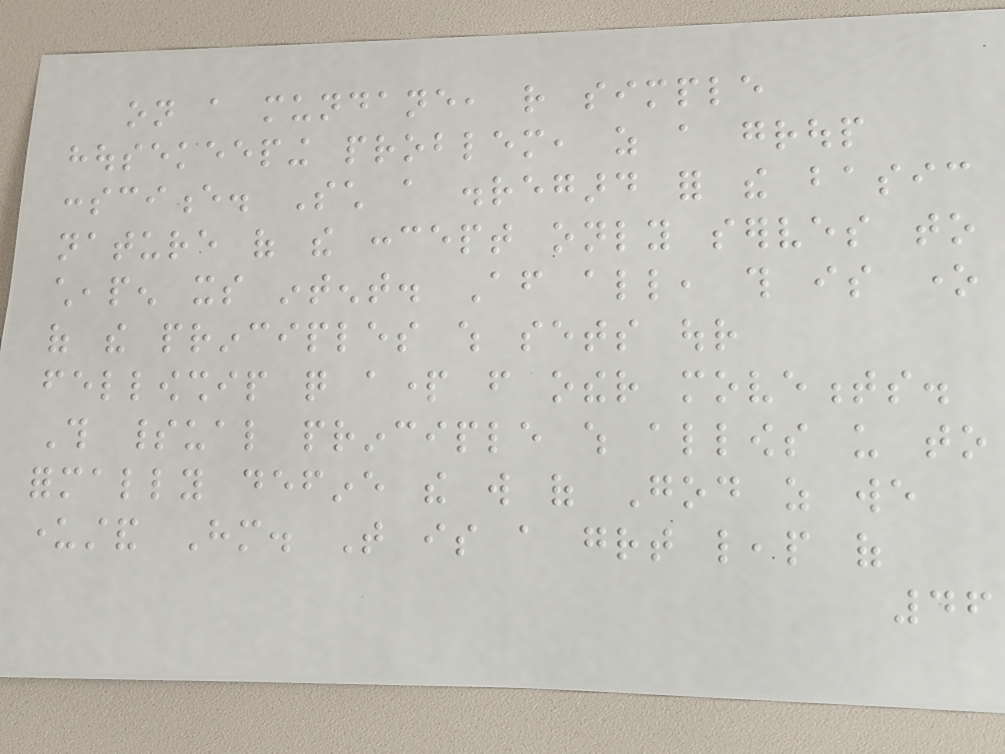on a mundane, rather simple
housekeeping problem, as a group
conscience. Such a disregard for the basic
nature of the concept only serves to
cheapen its intent. After all, this is one
of the principles which sets our
fellowship quite apart from other movements.
This spiritual principle which allows us to
formally define the will of God as we
understand Him. That is a great leap of
46
